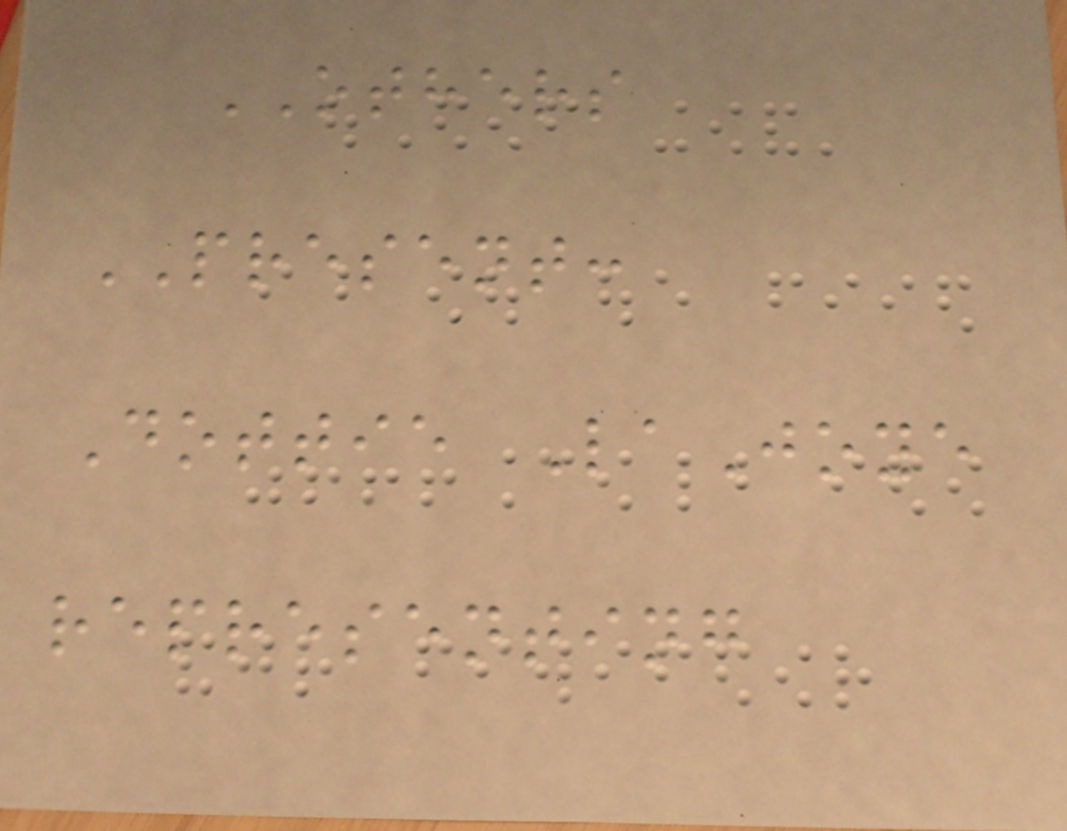OTHERS
PRESENT:
Dottie LaJoye
representing
